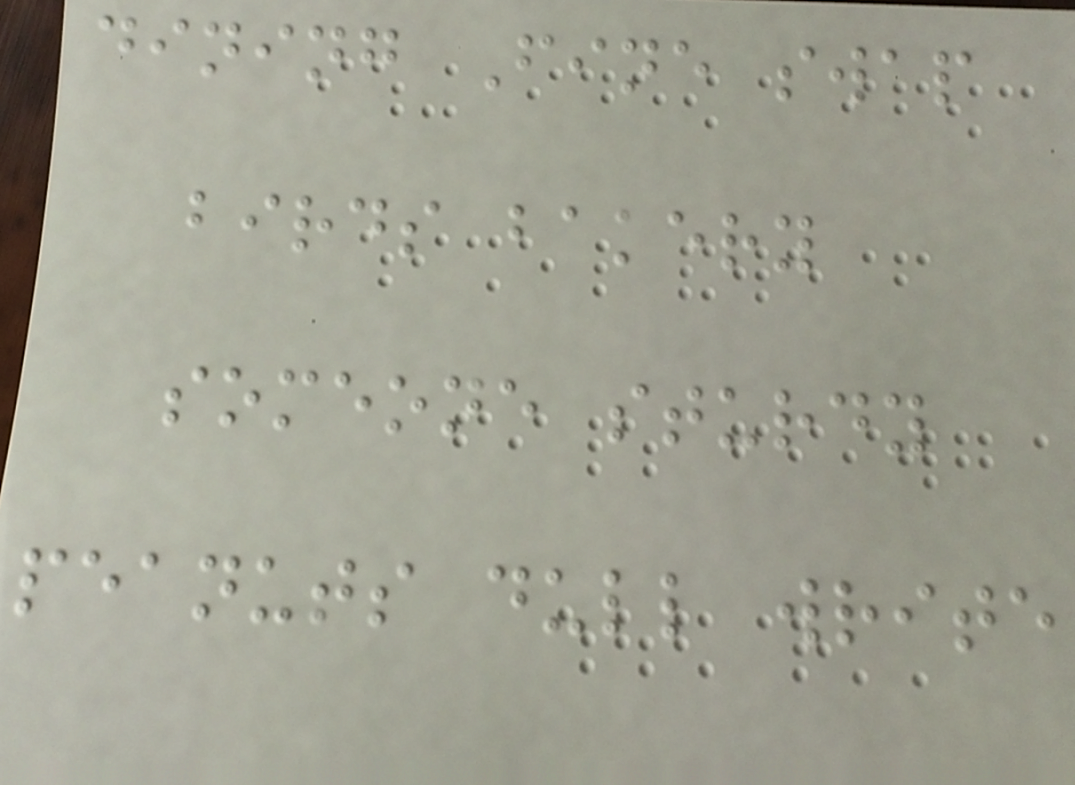dining Fine swap
birds bakery
someone sturdy
peanuts dull write
